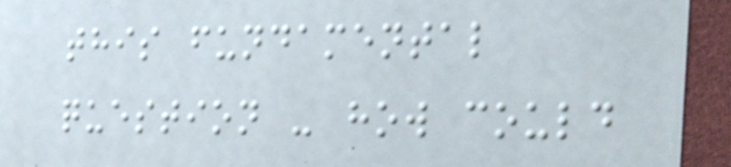this fundamental
question - how could
